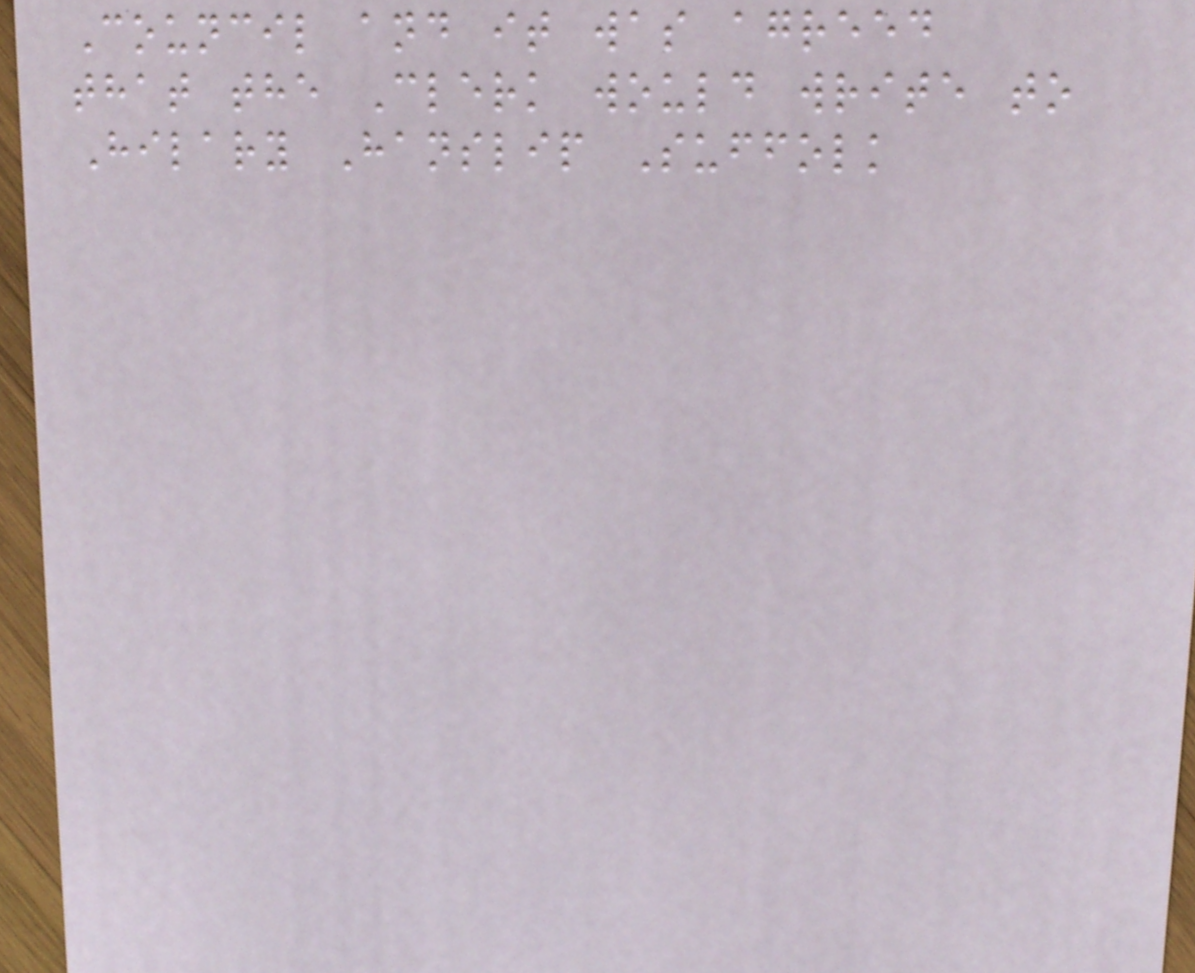Council and it was agreed
that the Clerk would write to
Hilary Hanslip Suffolk
